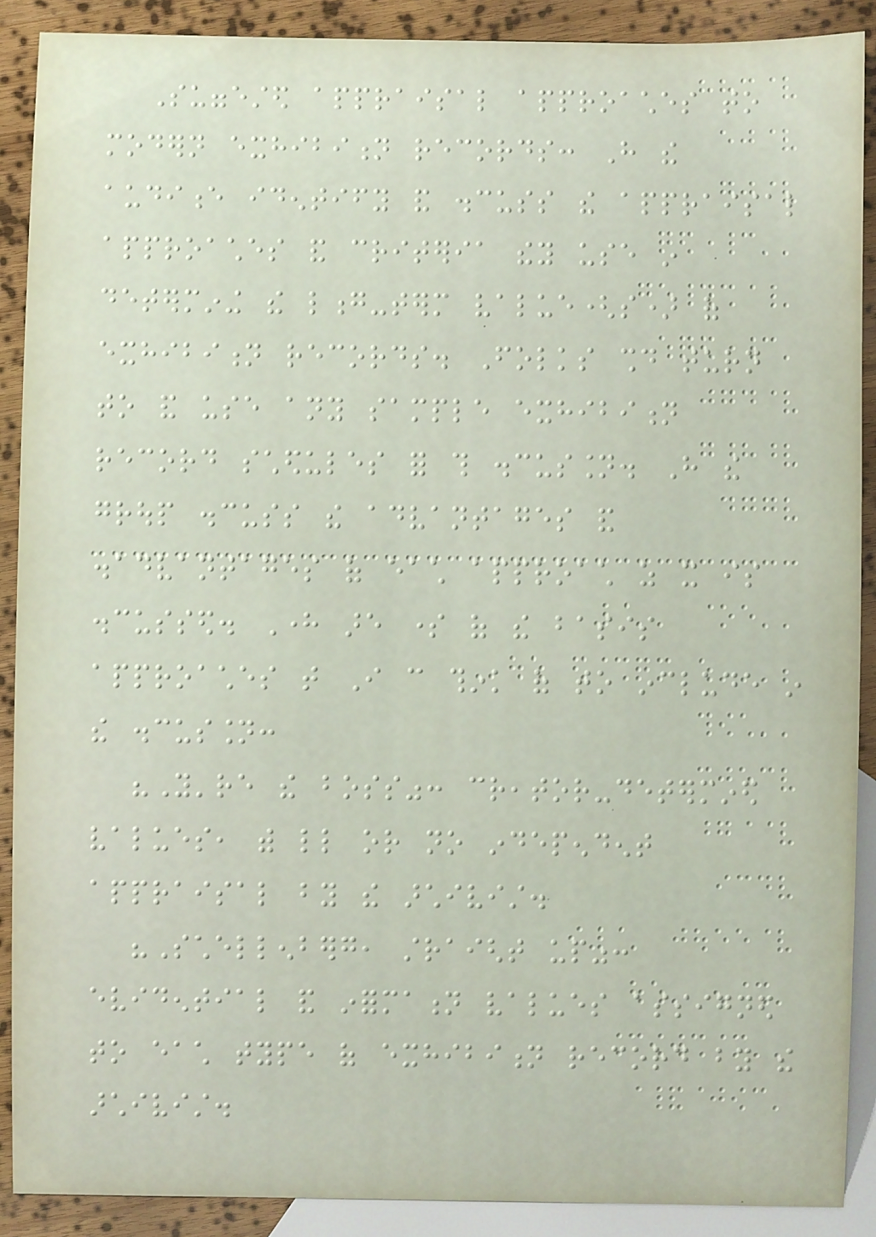Suggested appraisal approaches to
modern exhibition records: Have the
audience identify and discuss the appraisal
approaches and criteria they use in
determining the long-term value(s) of
exhibition records. Folks should turn
to and use any sample exhibition
record schedules for this discussion. Have the
group discuss the advantages and
disadvantages of each approach as it is
discussed. Here are some of the basis
approaches that I can think of to include in
the discussion:
"You're the boss": creator-determined
values, with little or no independent
appraisal by the archivist.
"Schellenberg, straight up":
evidential and information values assigned
to each type of exhibition record by the
archivist.
